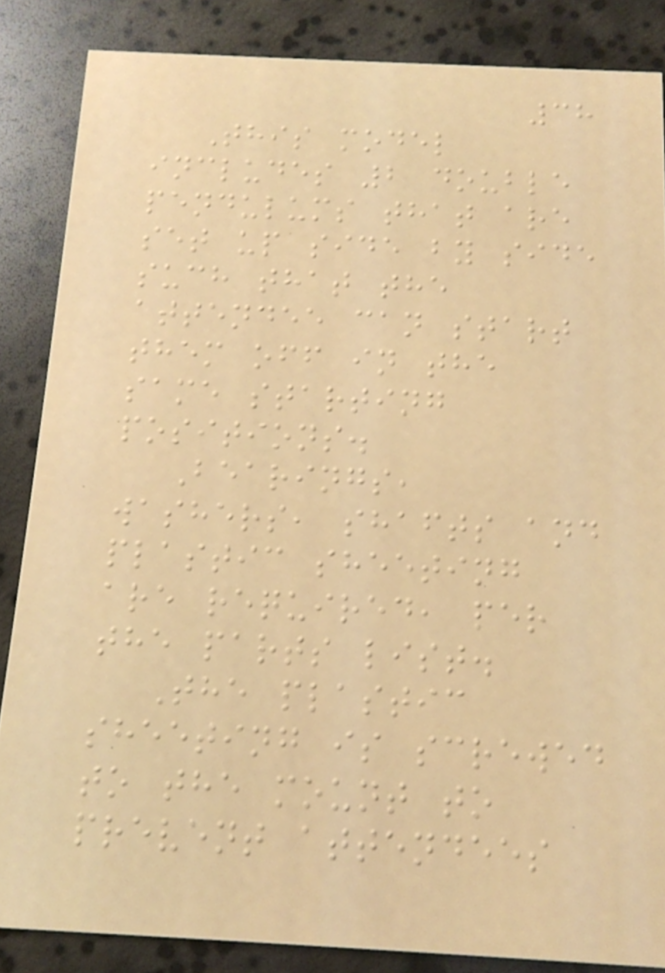38
This model
includes 2 double
pendulums that are
set up side by side
such that the
attendee can start
them off in the
same starting
positions.
Bearings,
washers, shafts and
plastic sheeting
are required, per
the parts list.
The plastic
sheeting is screwed
to the mount to
prevent attendees
